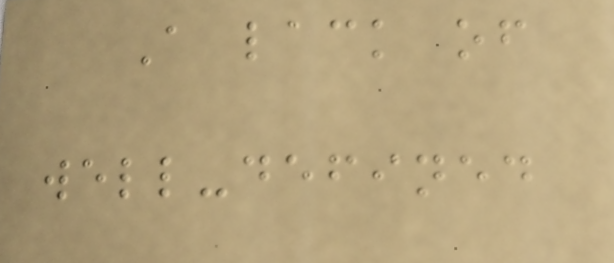A lack of
well-defined
